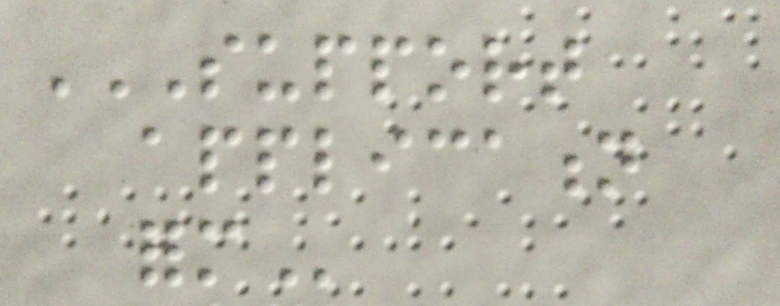SUPPORT
APPLICATION
FORM
